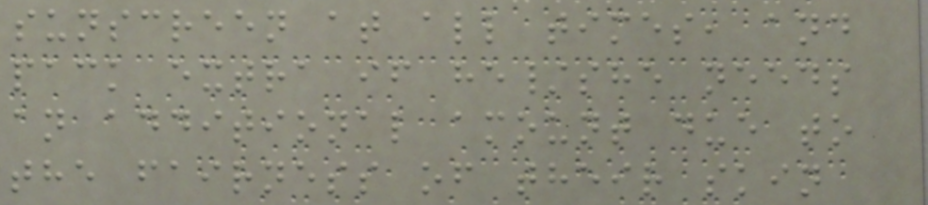sunscreen at all times, and
pack extra if he/she needs
an additional amount due to
the fairness of their skin
